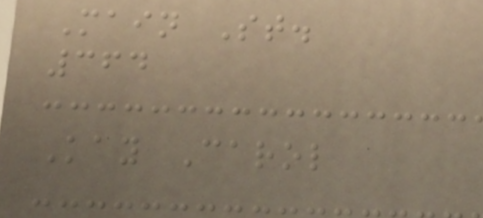Main St.
364
Kay Carol
